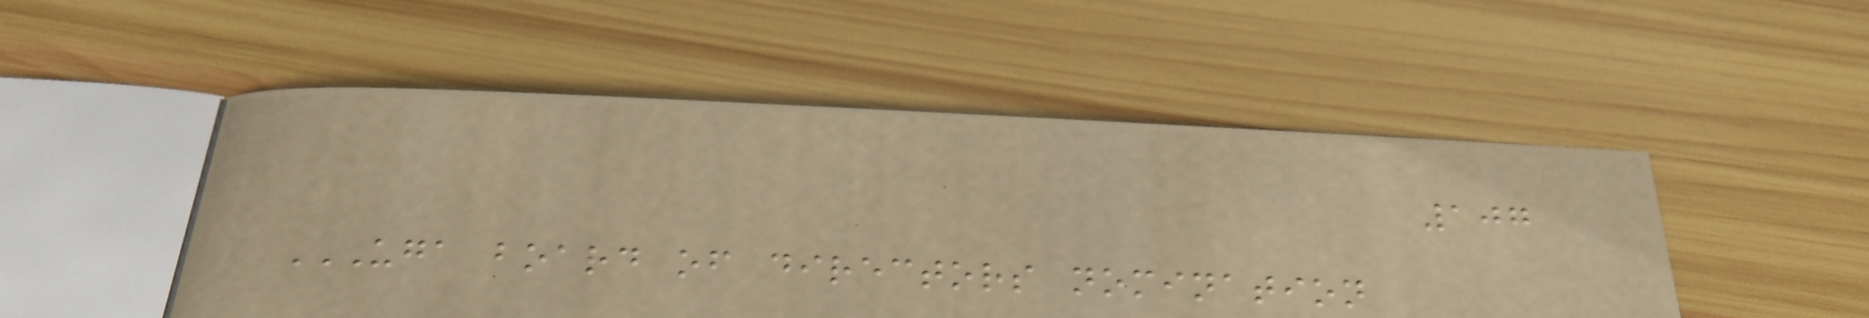107
UGA BOARD OF DIRECTORS NOMINATION
